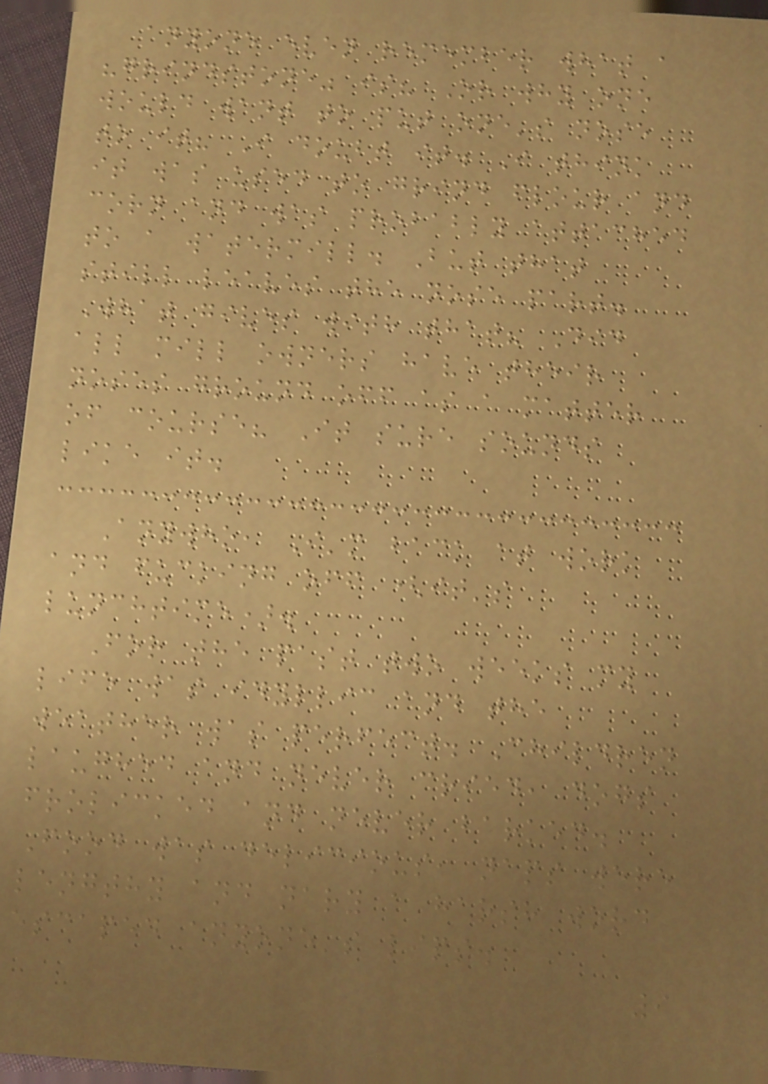anyone even remember what a
"grindstone" is? Or why one
would want to put one's nose
to it? I doubt it. I think
it was used to grind flour and
corn and was probably attached
to a watermill. But that
still leaves the nose part.
What gives with that? Did
all mill owners have their
noses ground off as a matter
of course? It sure sounds
like it.
Anywho, I'm back at work
and fucking off (it's
lunchtime).
For the past two weeks my
life was idyllic and the
weather was perfect. Children
laughed and never cried, dogs
frolicked and never barked.
Food was delicious, naps were
lengthy and nary a harsh word
escaped anyone's lips.
9
